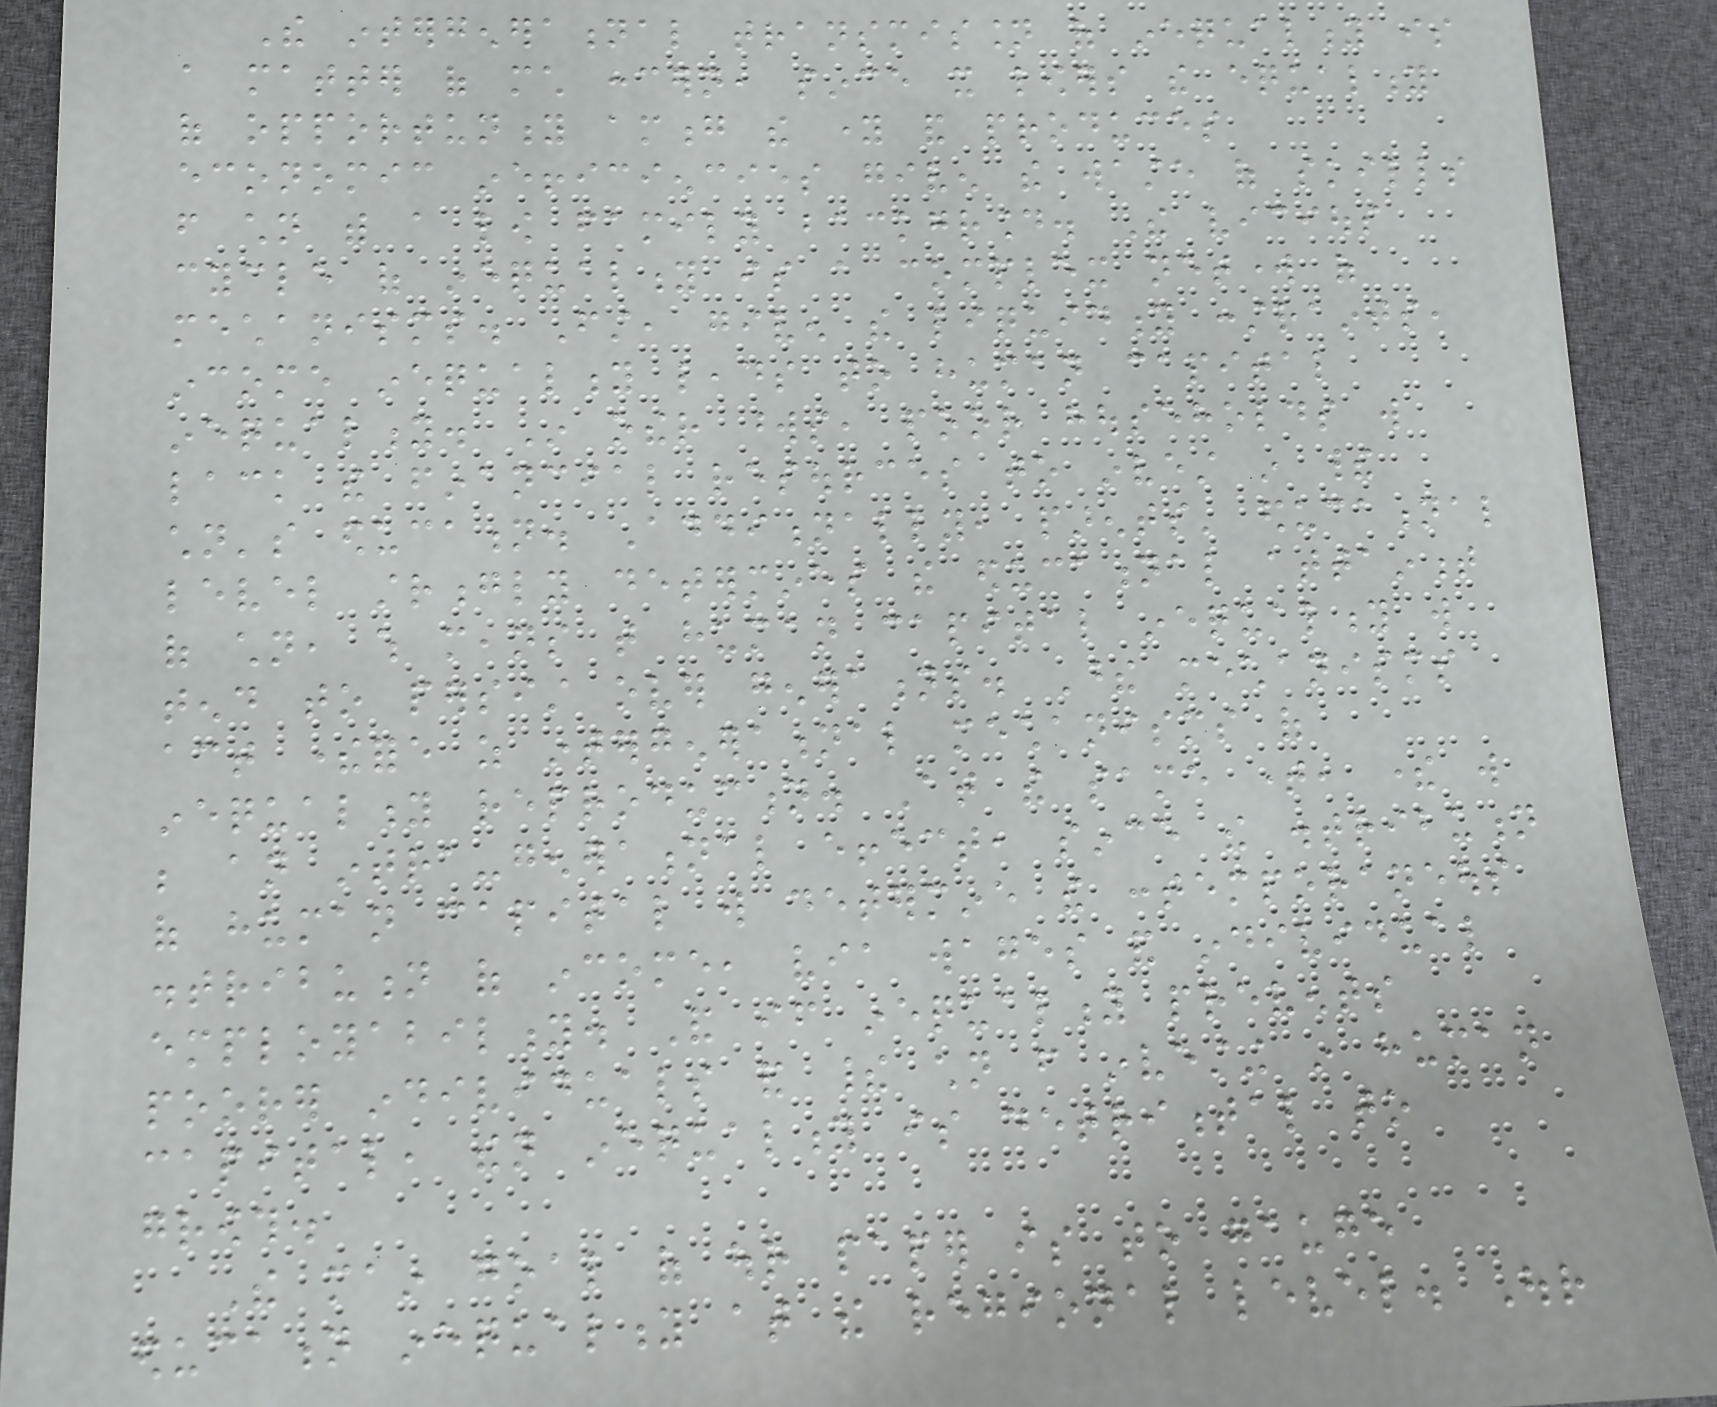The intergenerational transmission of inequality is
a matter of much concern, since it lowers the equality
of opportunity among the young and produces
economic inefficiencies given the waste of skills
from children with a low family background. The vicious
cycle of inequality is a complex network of
mechanisms. First, given the liquidity constraints,
income inequality leads to human capital
inequality. In other words, poor households will
lack the financial resources to invest in their
children's education. Additionally, parents' educational
level strongly determines the educational attainment
of children, which means that human capital inequality will
tend to persist over generations. These mechanisms
act therefore as intergenerational mechanisms of
inequality reproduction. At the same time, there will
be an intra-generational effect, since the distribution
of human capital will determine the contemporaneous
distribution of income, via wages and individual
employability. And if inequality prevents
poorer individuals and their children from investing in human
capital, then inequality is detrimental to
growth.
The main goal of our paper is to gauge
education inequality at the regional level. Our
